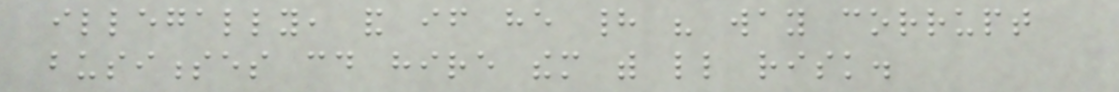illegally, and if he had his way corrupt
businesses could hire them with little risk.
